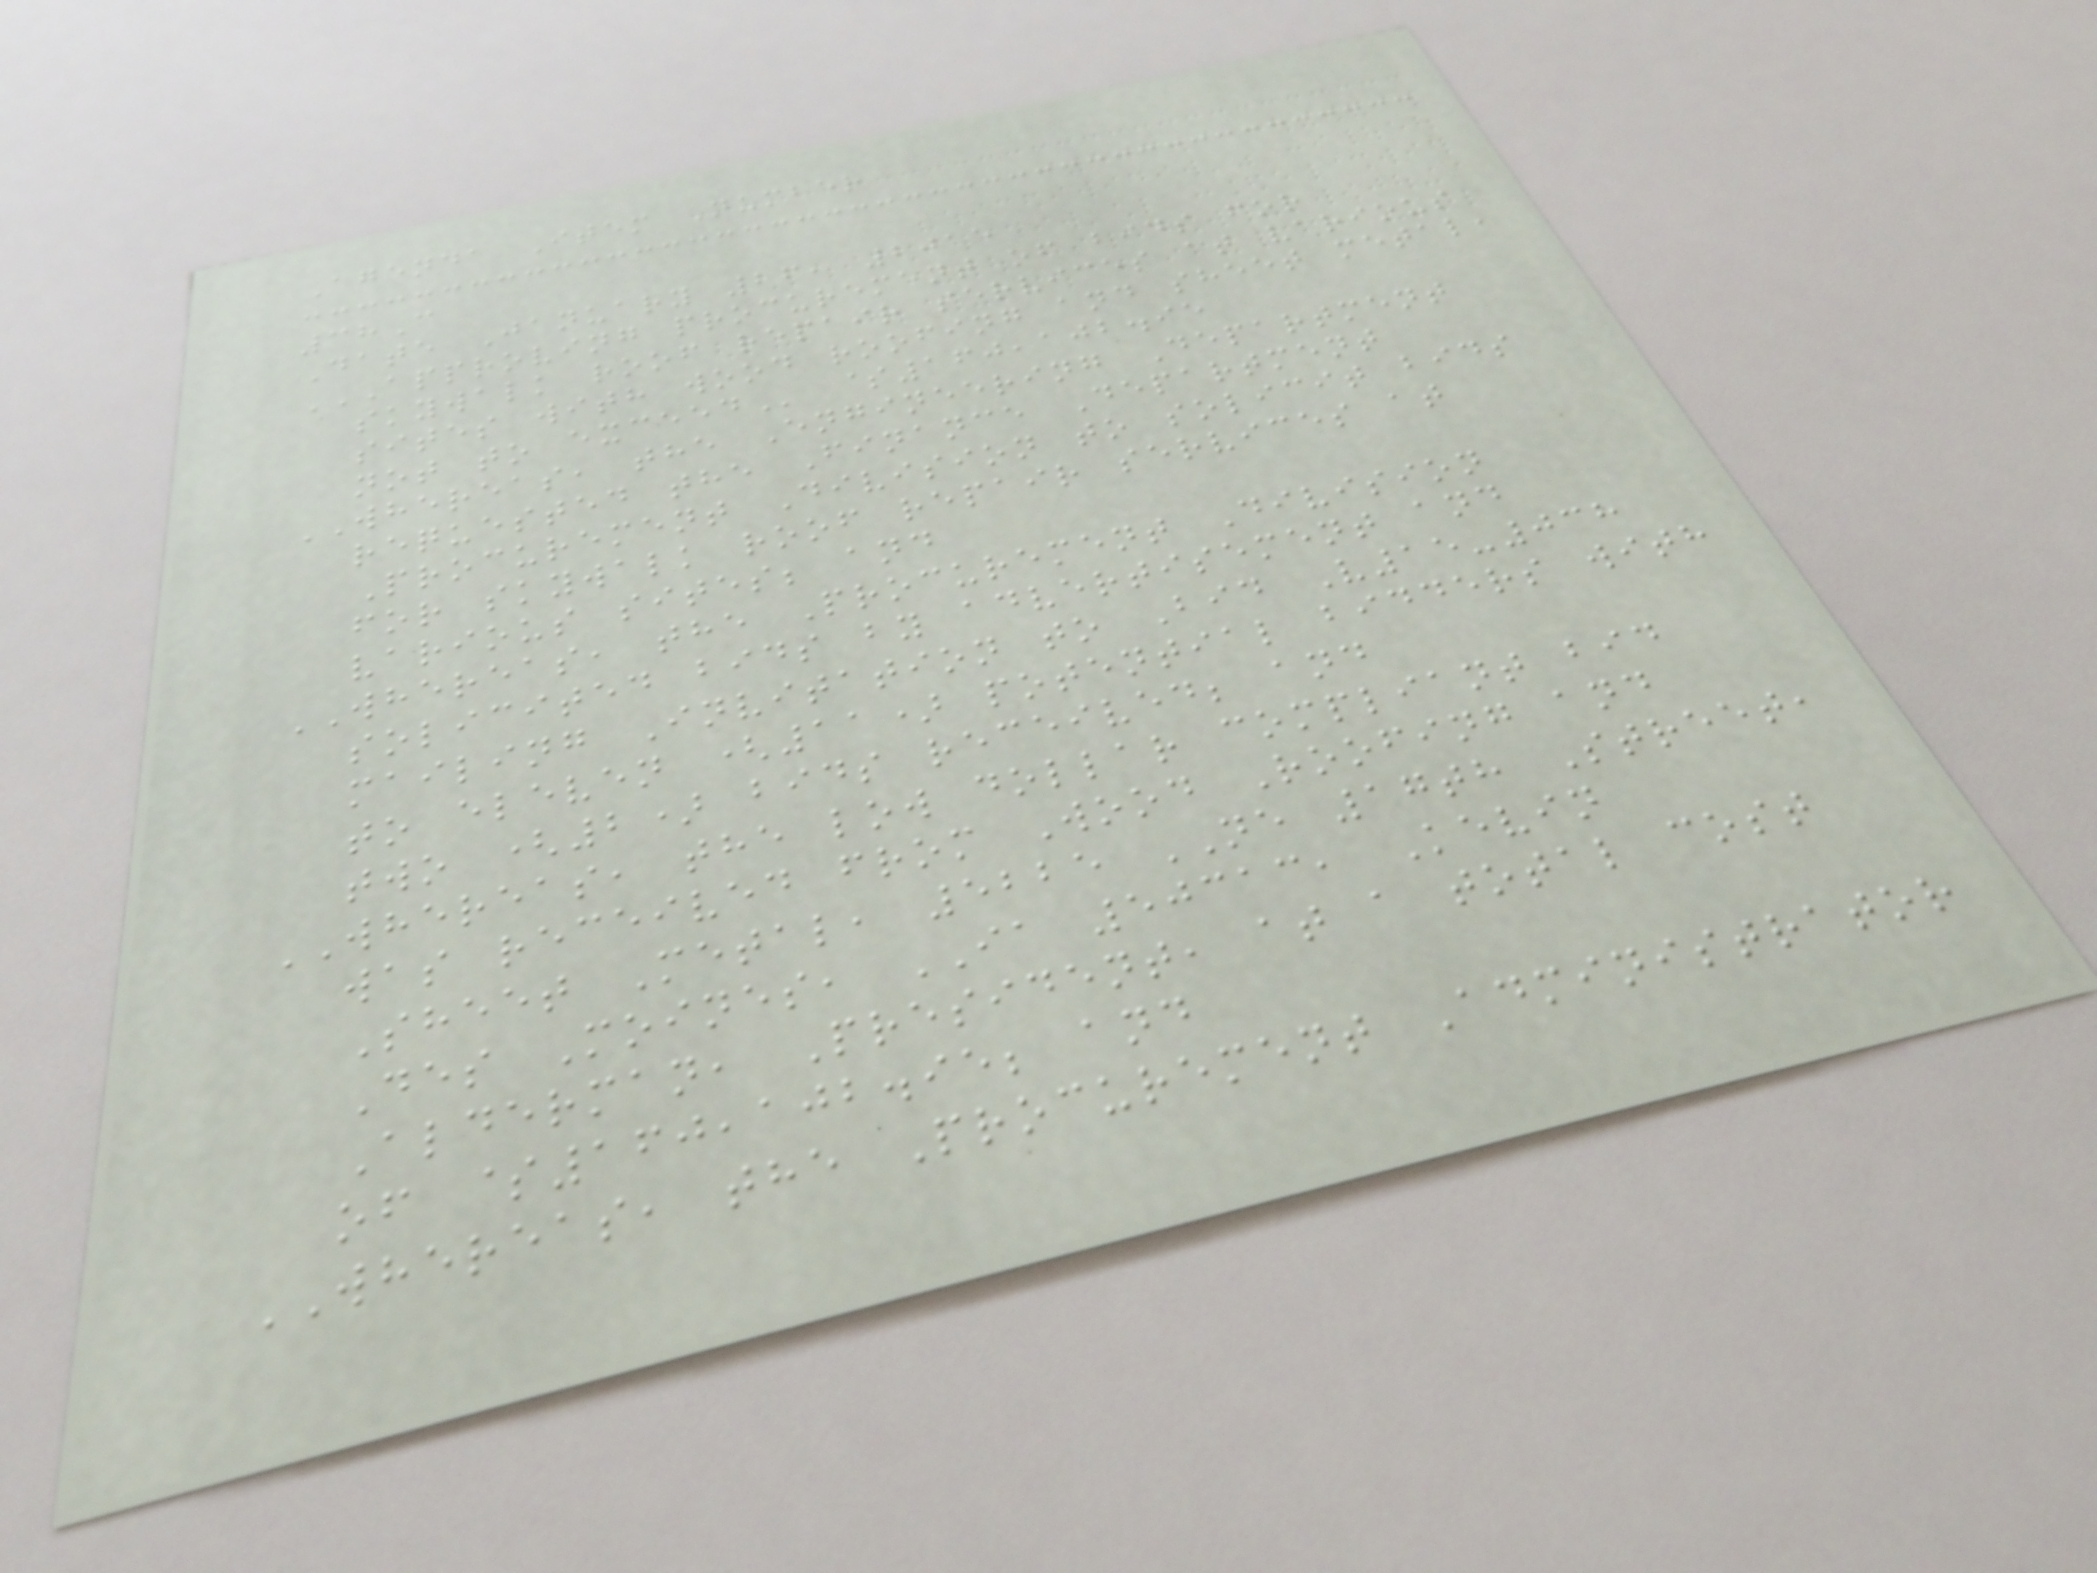Agenda Item Number
38C
Date January 26, 2015
APPROVING PROCUREMENT OF BIDS FOR
SKYWALK ROOF REPAIR SERVICES AT VARIOUS
SITES WITH WOOD ROOFING AND SHEET METAL,
NOT TO EXCEED $160,102.95
WHEREAS, the Engineering Department
requested the Finance Department
Procurement Division to solicit bids
for skywalk roof repair services at
various sites; and
WHEREAS, the Procurement Division
solicited bids by advertisement and
mailing Invitation to Bid V15-038
to eleven (11) potential bidders with
two (2) bids received; and
WHEREAS, the low dollar compliant bid
was received from Wood Roofing and
Sheet Metal, 5225 NE 17th Street,
Des Moines, IA 50313, Kevin
Alderman, President, at a total cost
of $160,102.95; and
WHEREAS, the Procurement Administrator
